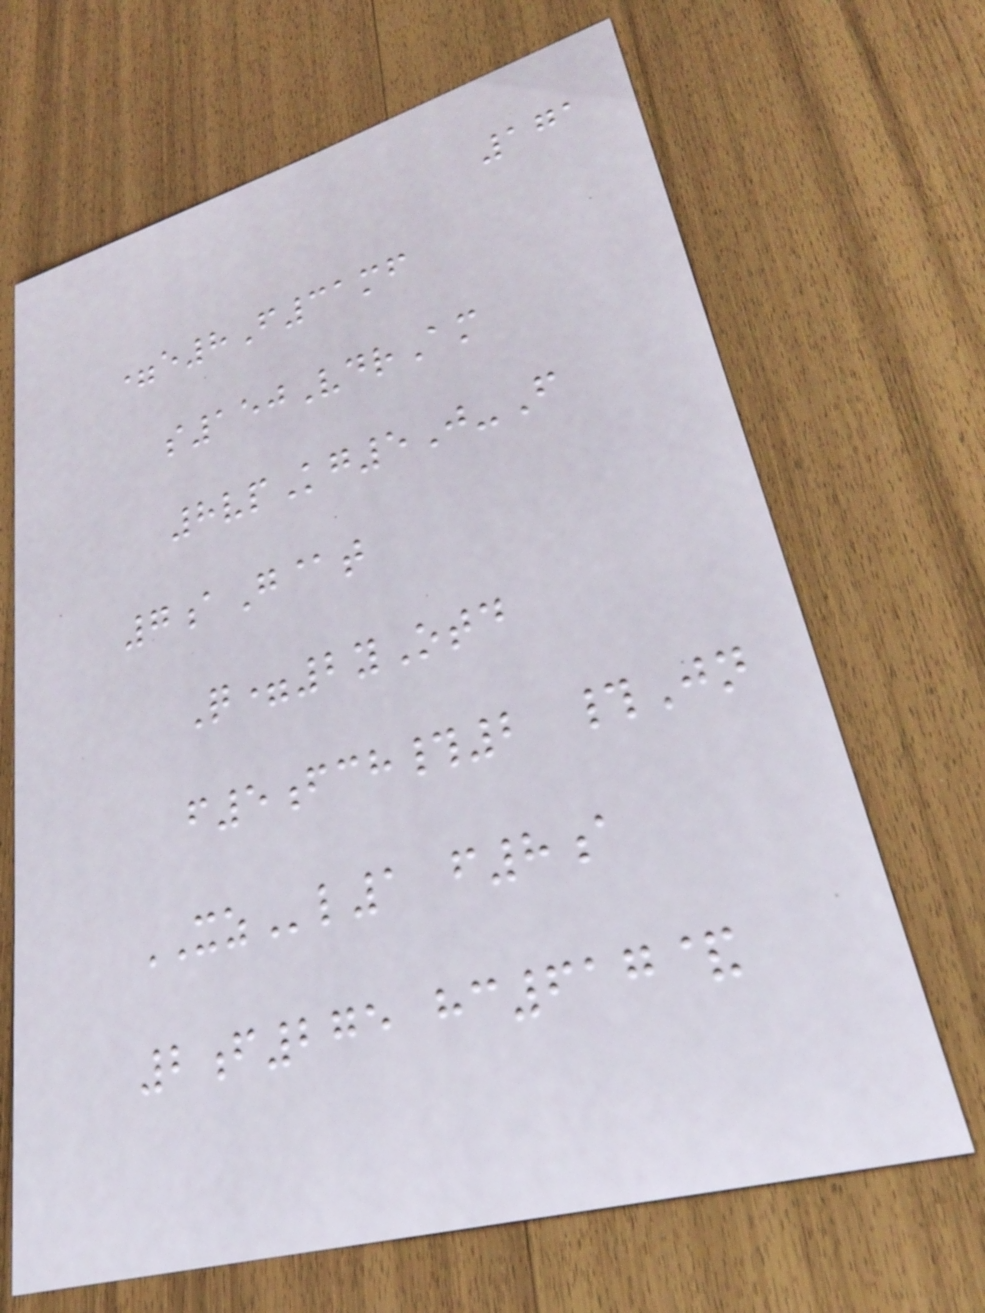171
=e8F31mf
s150VdrAm
8vpKg5J-F
7aG@t
Q=2yOtd
f5fch#2 #Jn
XZl1 f8a
2f275 hc617&
